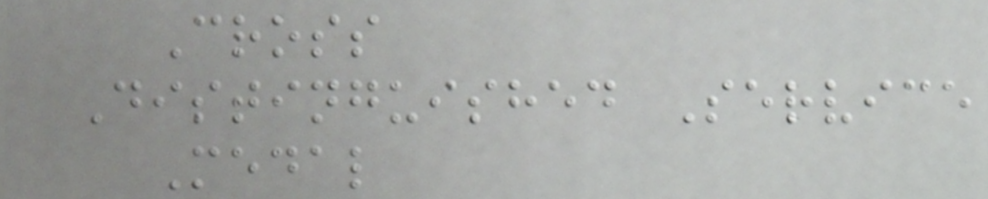Cross
Distinguished Service
Medal
